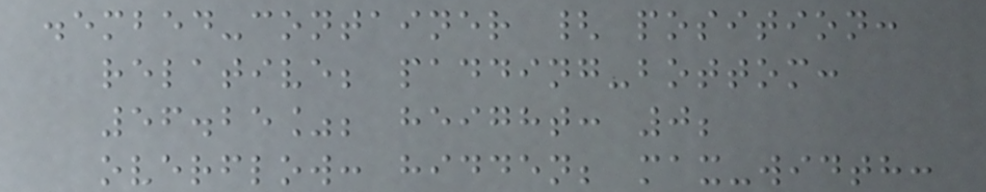.embed-container { position:
relative; padding-bottom:
56.25%; height: 0;
overflow: hidden; max-width:
